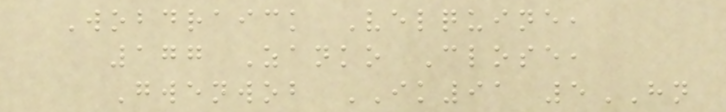Wobdraick Velquine,
177 Zanko Close,
Gwenwob IK91 5HN
